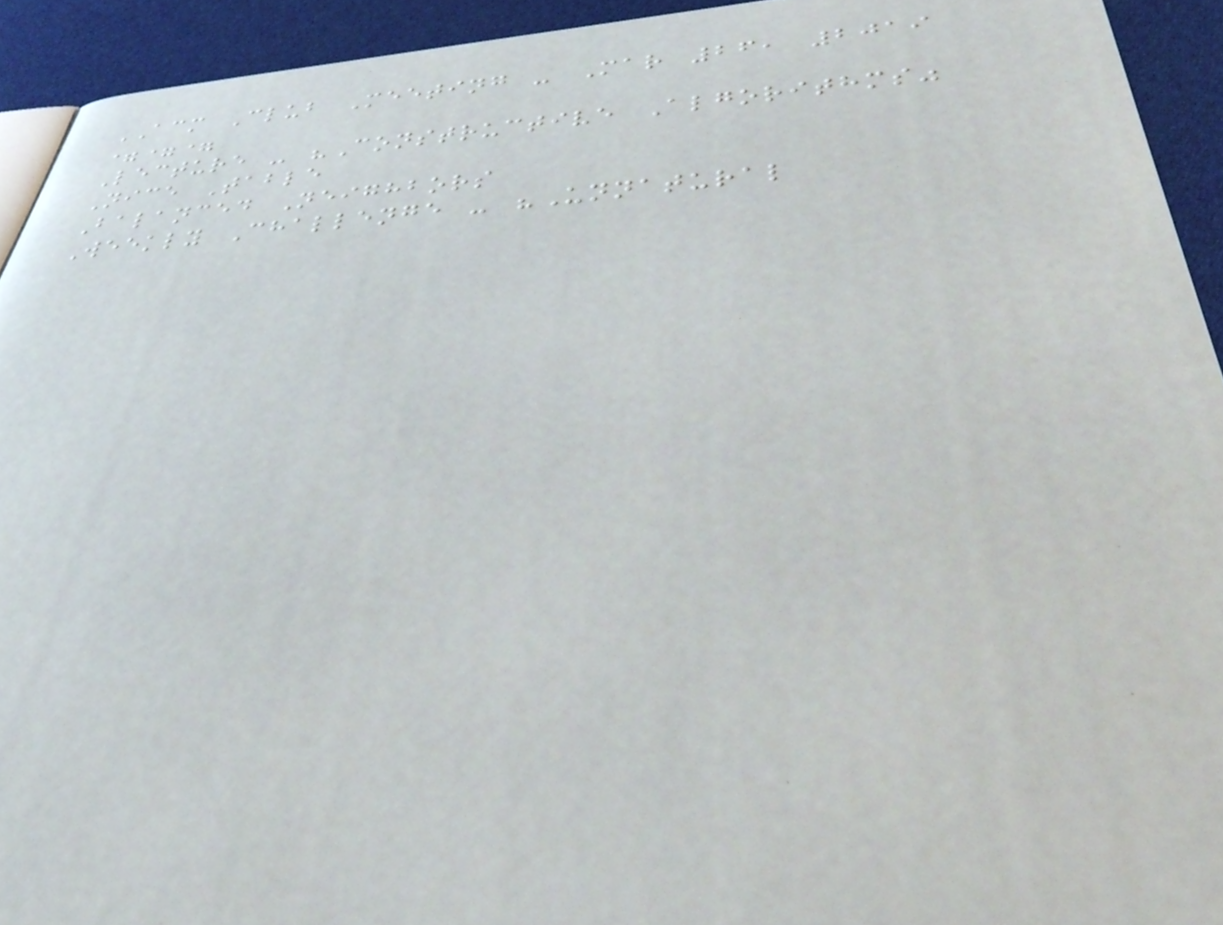ACM Club Meeting - Mar 26, 2019
===
Lecture - "Constructive Algorithms"
Nice Table
Balanced Neighbors
Weekly Challenge - "Unnatural
